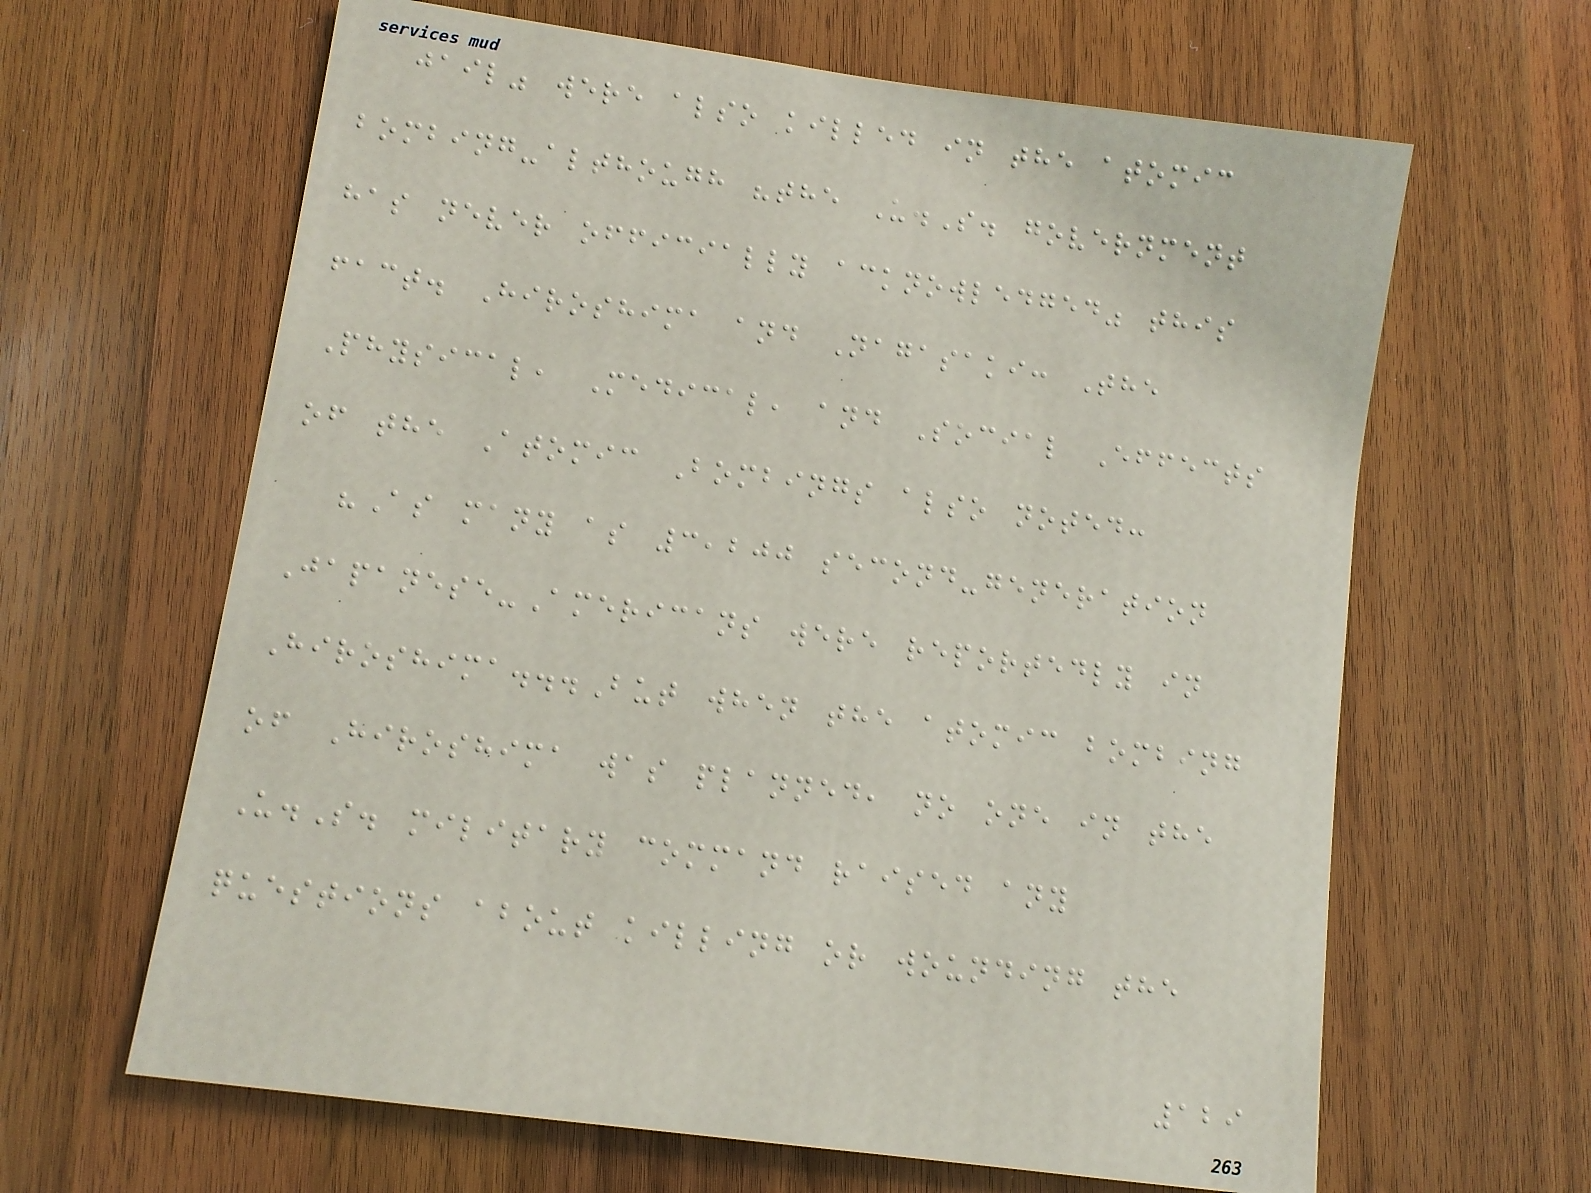jail" were also killed in the atomic
bombing-although "the U.S. government
has never officially acknowledged" this
fact. Hiroshima and Nagasaki: The
Physical, Medical, and Social Effects
of the Atomic Bombings also noted:
"As many as 3,200 second-generation
Japanese-Americans were reportedly in
Hiroshima...But when the atomic bombing
of Hiroshima was planned, no one in the
U.S. military command raised any
questions about killing or wounding the
129
